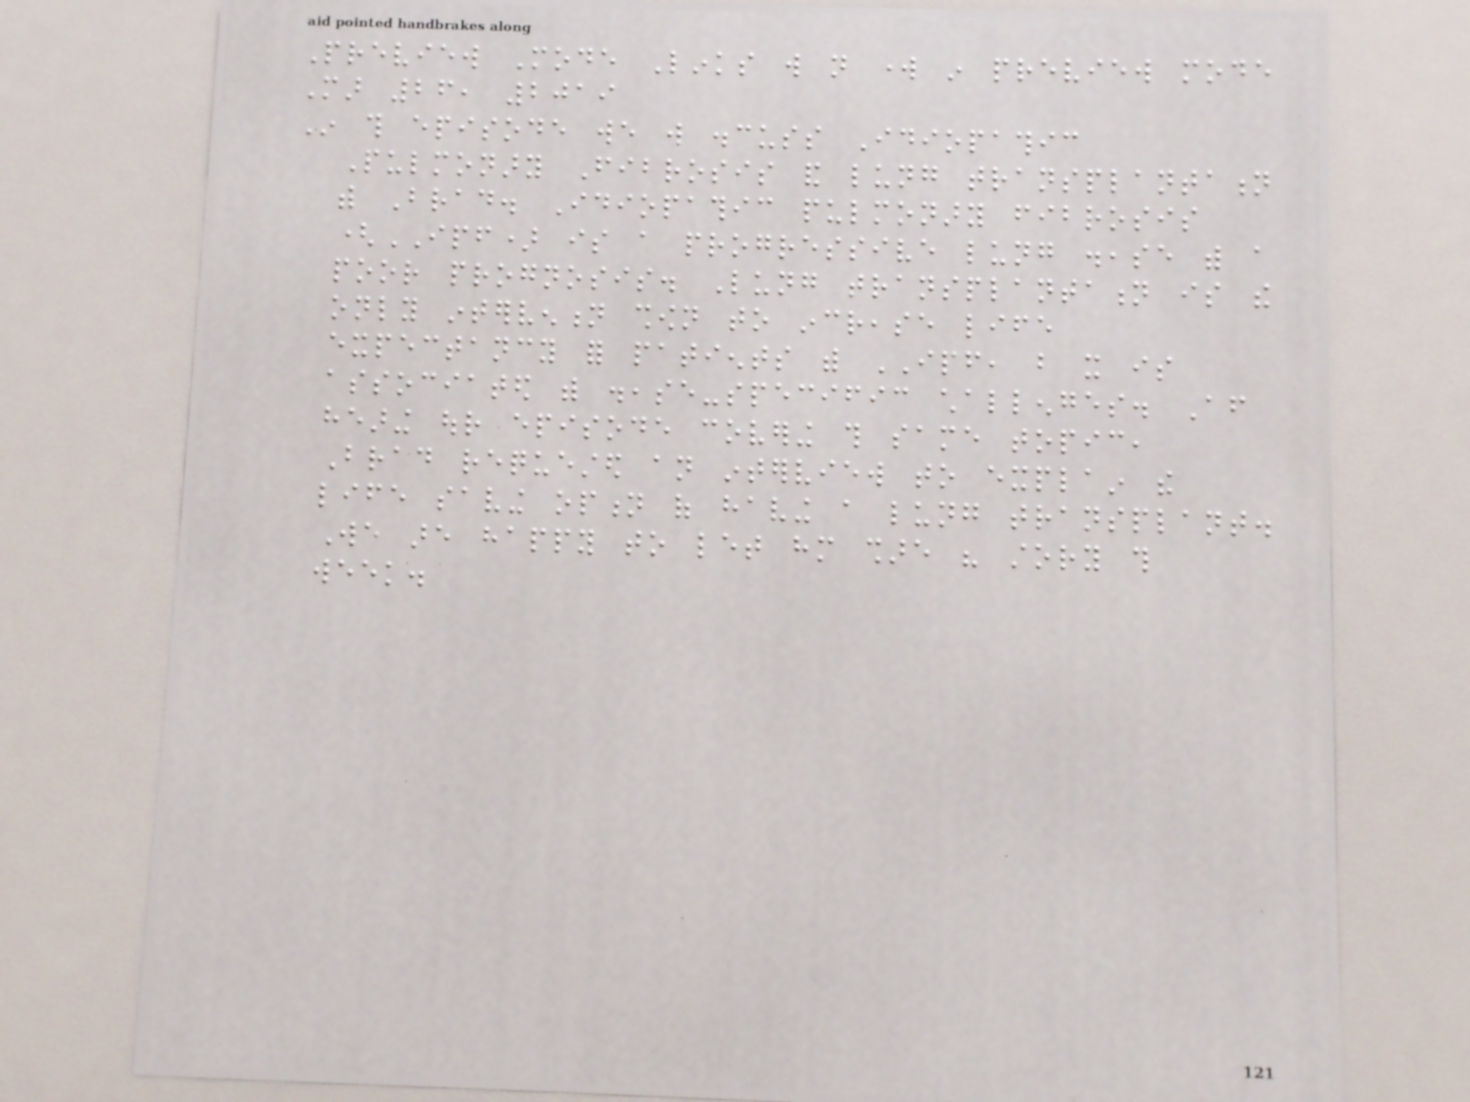Preview Mode Links will not work in preview mode
Mar 26, 2019
In this episode we will discuss Idiopathic
Pulmonary Fibrosis and lung transplantation
with Brad. Idiopathic pulmonary fibrosis
(IPF) is a progressive lung disease with a
poor prognosis. Lung transplantation is the
only intervention shown to increase life
expectancy for patients with IPF, but it is
associated with disease-specific challenges. After
hearing our episode covering this same topic,
Brad requested an interview to explain the
life saving option of having a lung transplant.
We are happy to let him share his story this
week.
